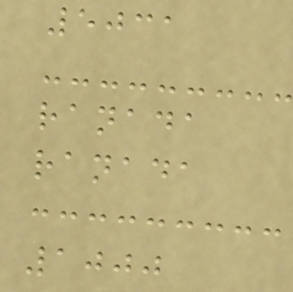5031
ranada
ranada
1000
